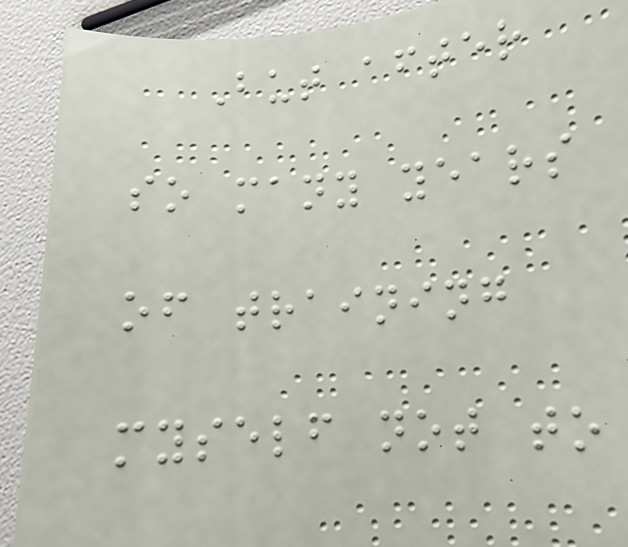But after
so many years
of training
myself not to
